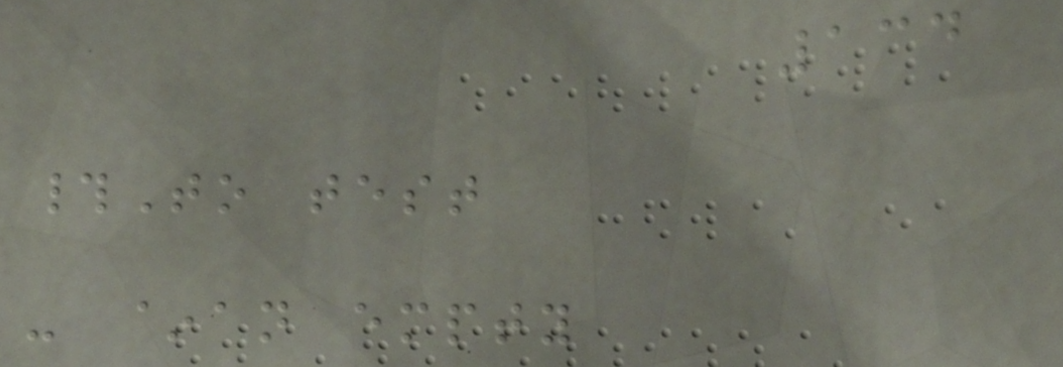134
#To test
- ~an empty
